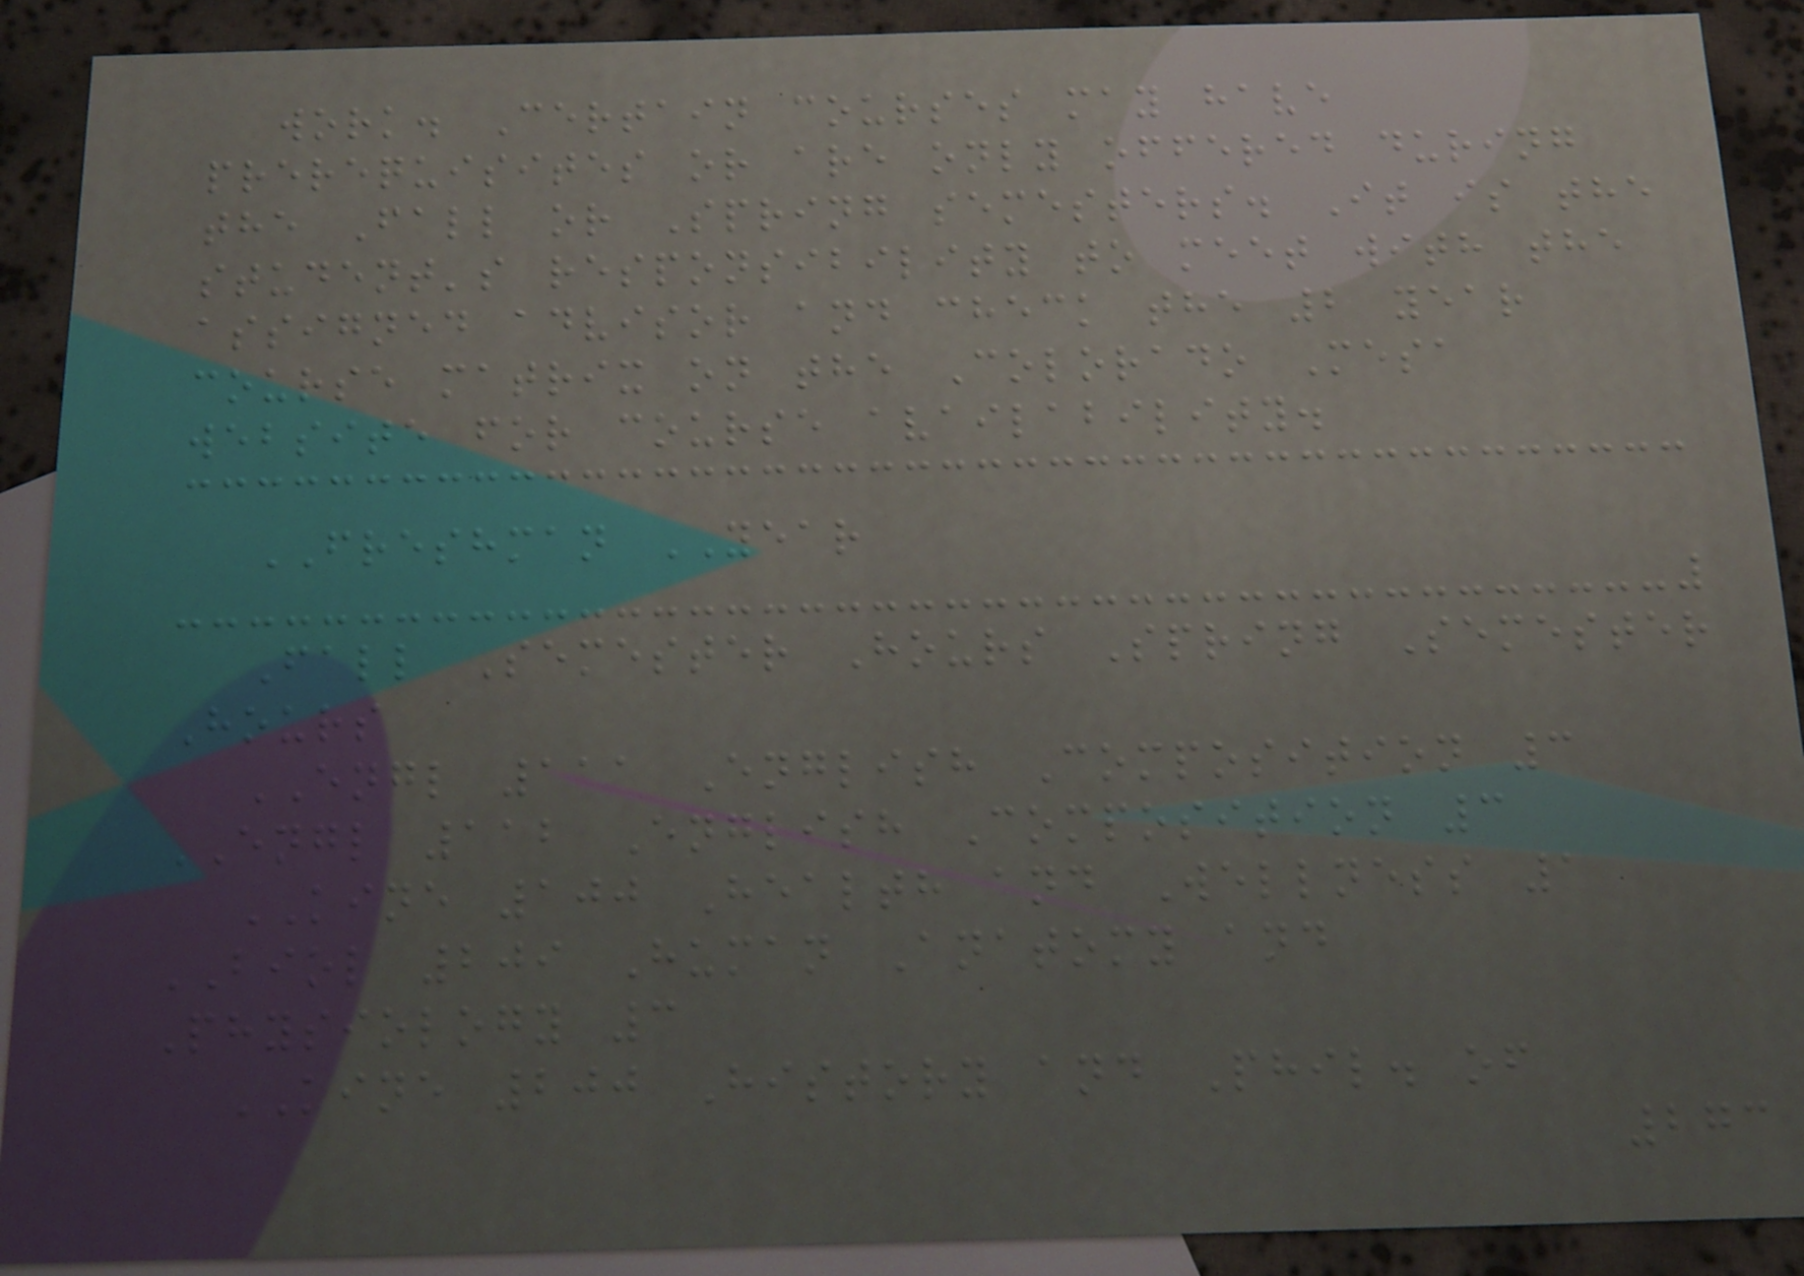work. Certain courses may have
prerequisites or are only offered during
the Fall or Spring semesters. It is the
student's responsibility to meet with the
assigned advisor and check the 2 year
course matrix on the Colorado Mesa
website for course availability.
FRESHMAN YEAR
Fall Semester Hours Spring Semester
Hours
ENGL 111 English Composition 3
ENGL 112 English Composition 3
KINE 100 Health and Wellness 1
BIOL 209 Human Anatomy and
Physiology 3
KINE 200 History and Phil. of
273
